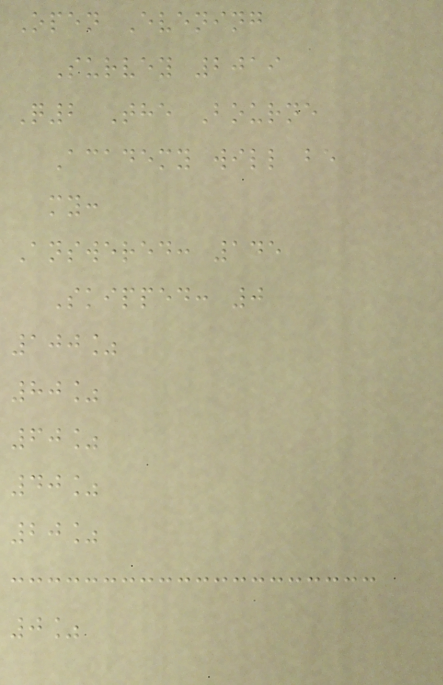Open Evening
Survey 2019
Q2 The Bourne
Academy will be
my:
Answered: 145
Skipped: 0
100%
80%
60%
40%
20%
0%
